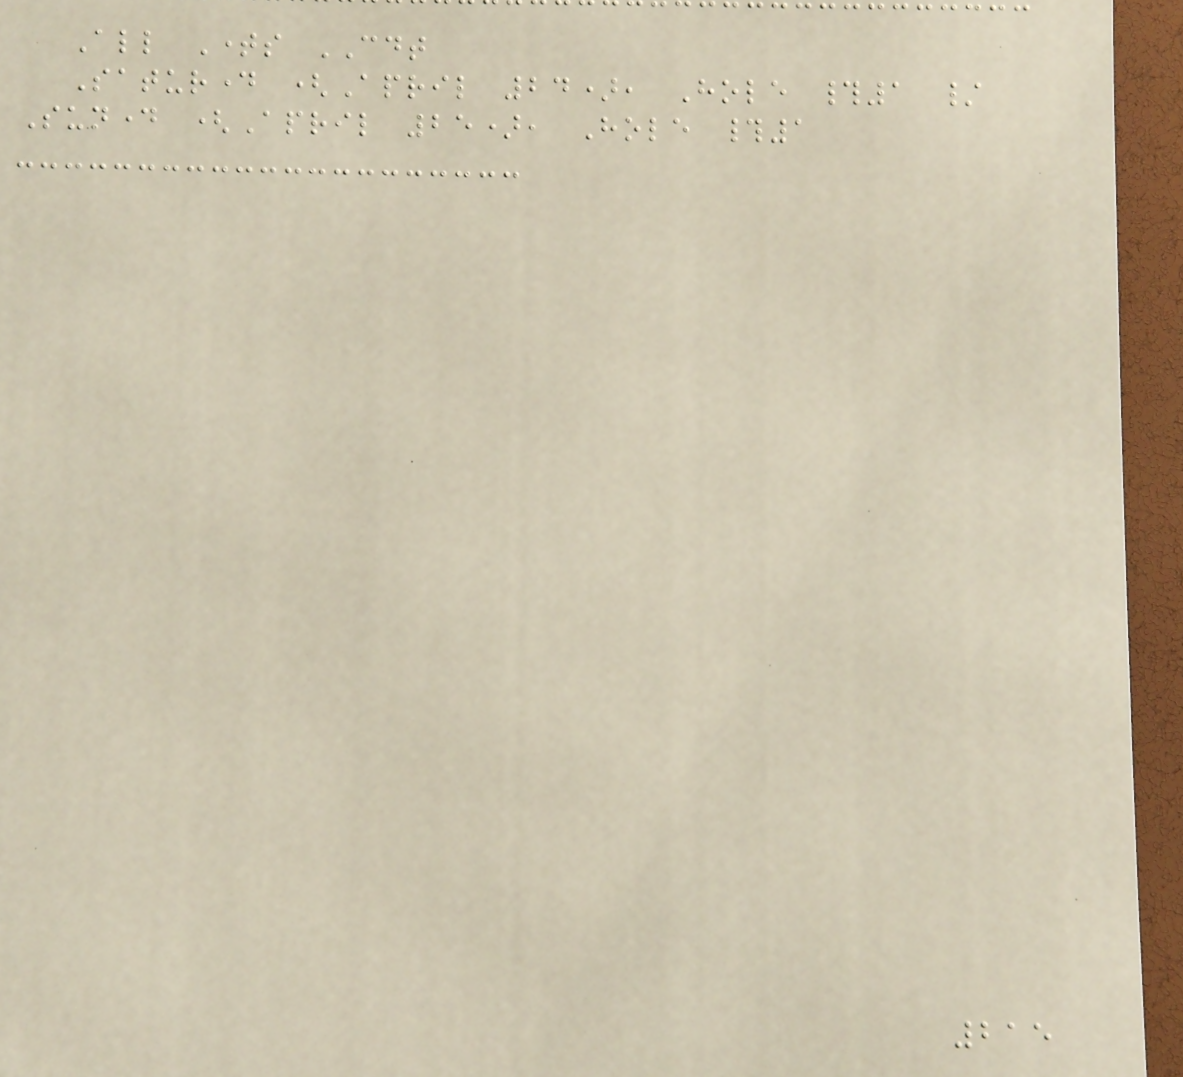All Times CDT
Saturday (April 24), Hole #1 /
Sunday (April 25), Hole #1
215
